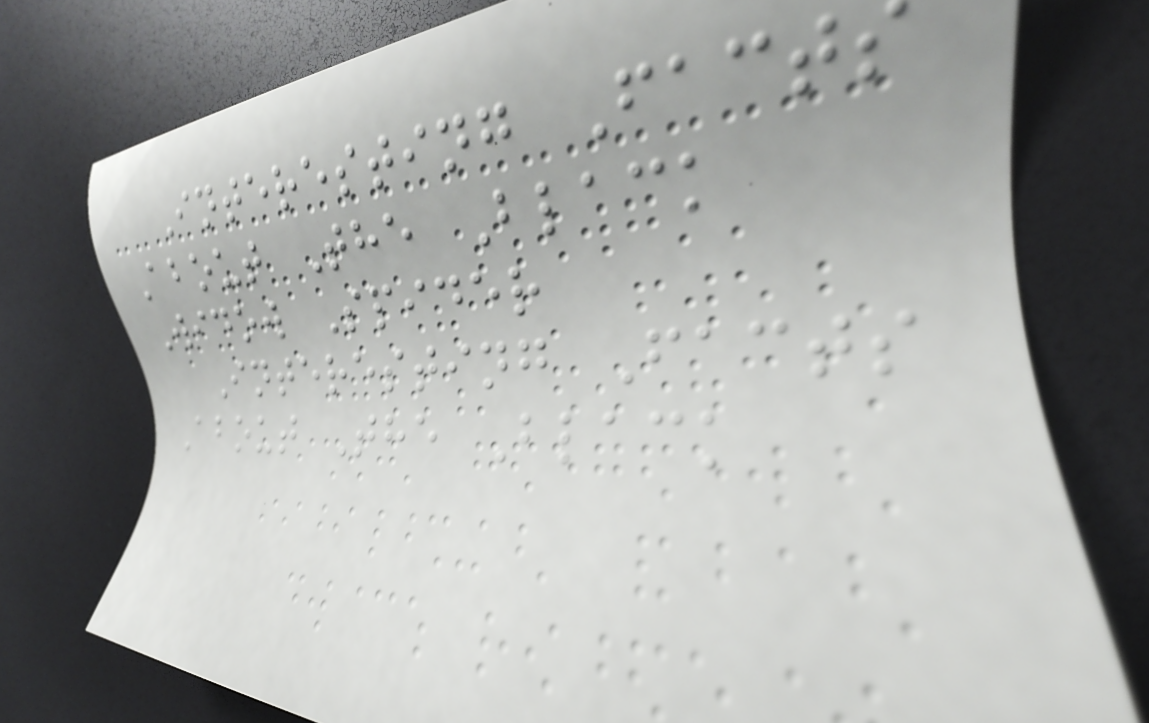Interesting Facts
About The Black
Widow Spider
Interesting Facts
About The Black
